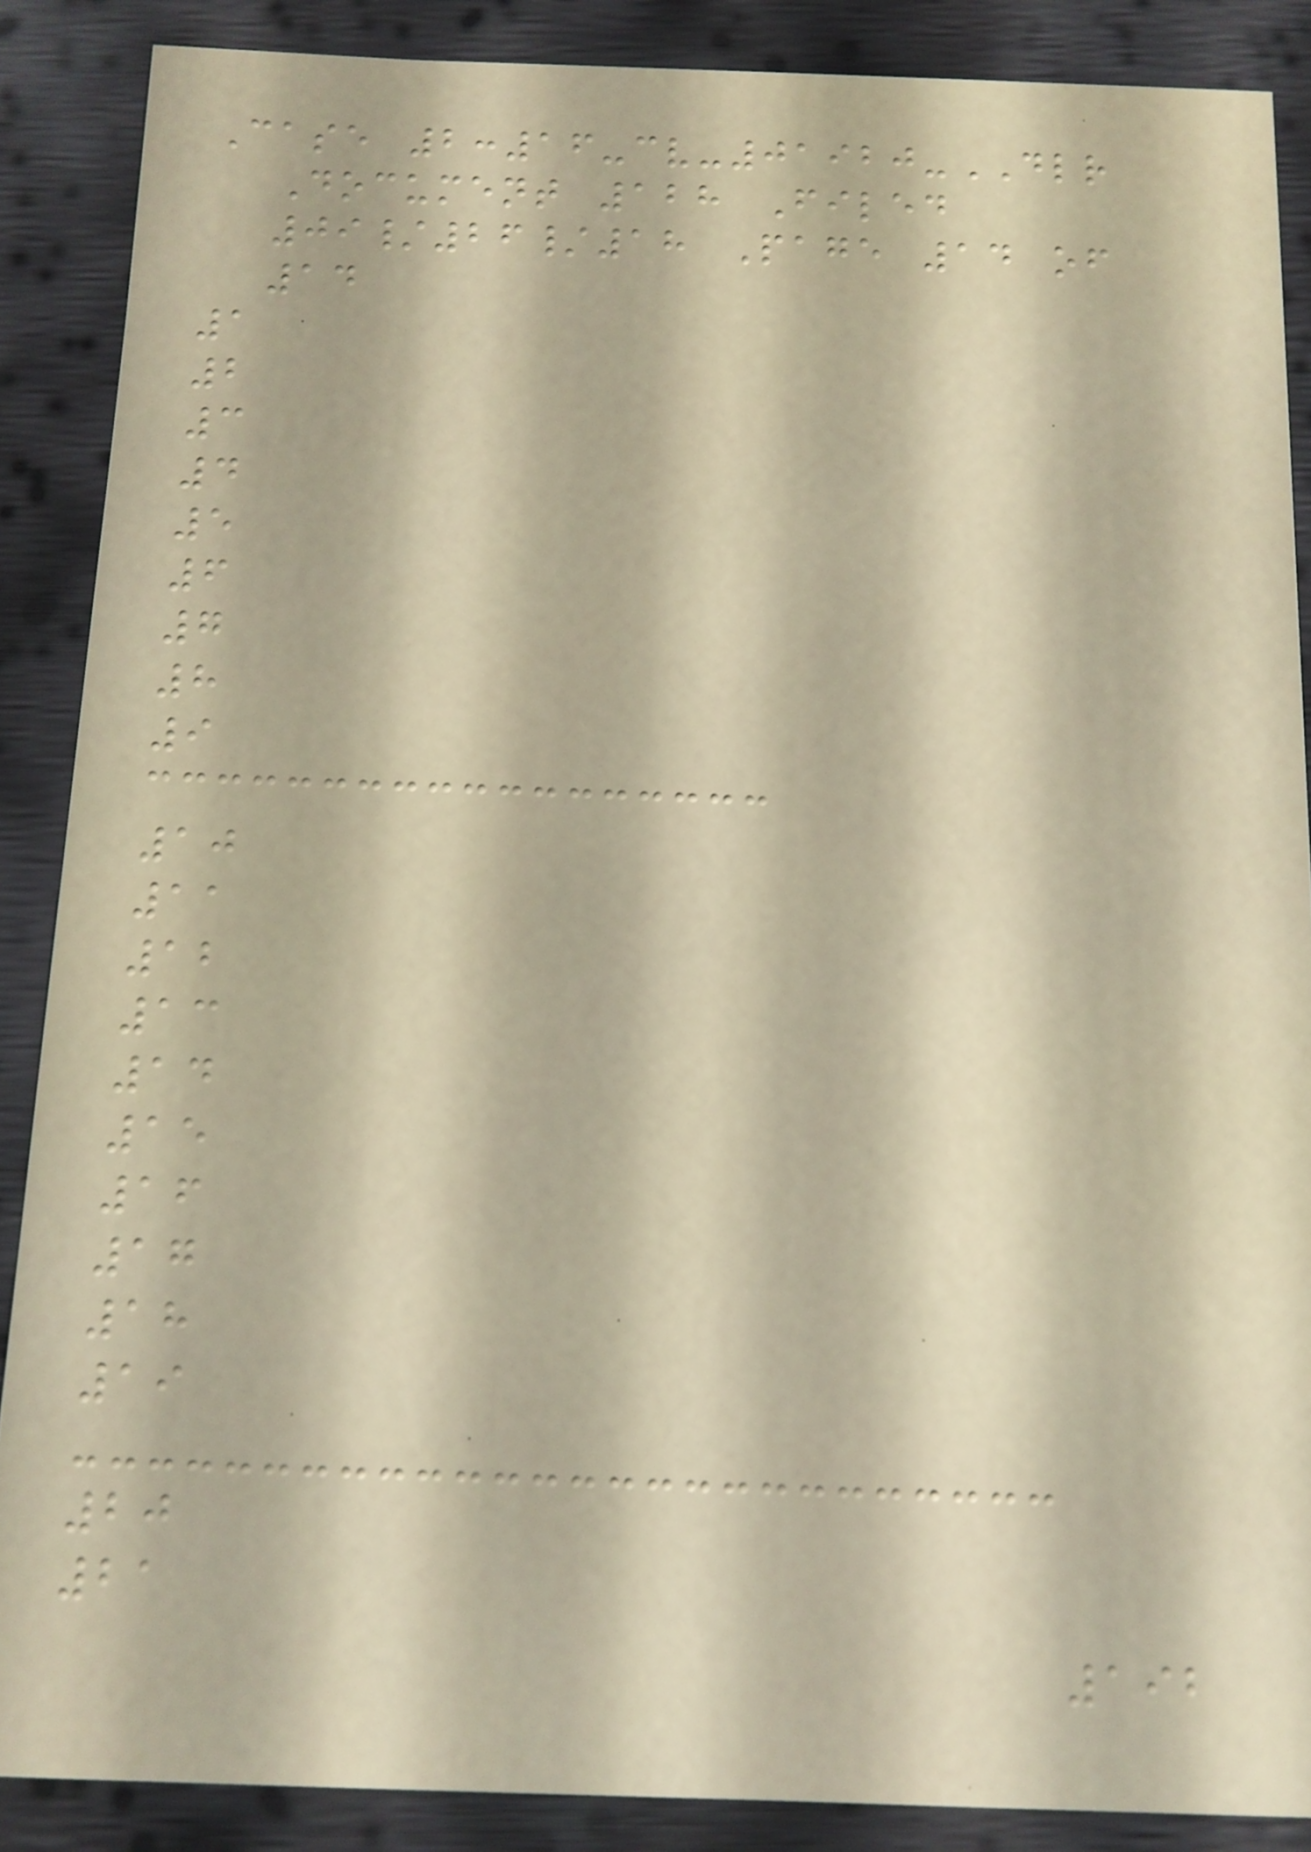Case 2:16-cv-01920-DLR
Document 128 Filed
09/26/18 Page 14 of
14
1
2
3
4
5
6
7
8
9
10
11
12
13
14
15
16
17
18
19
20
21
192
